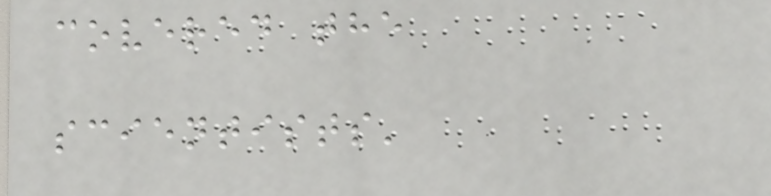covered the
scientists'
